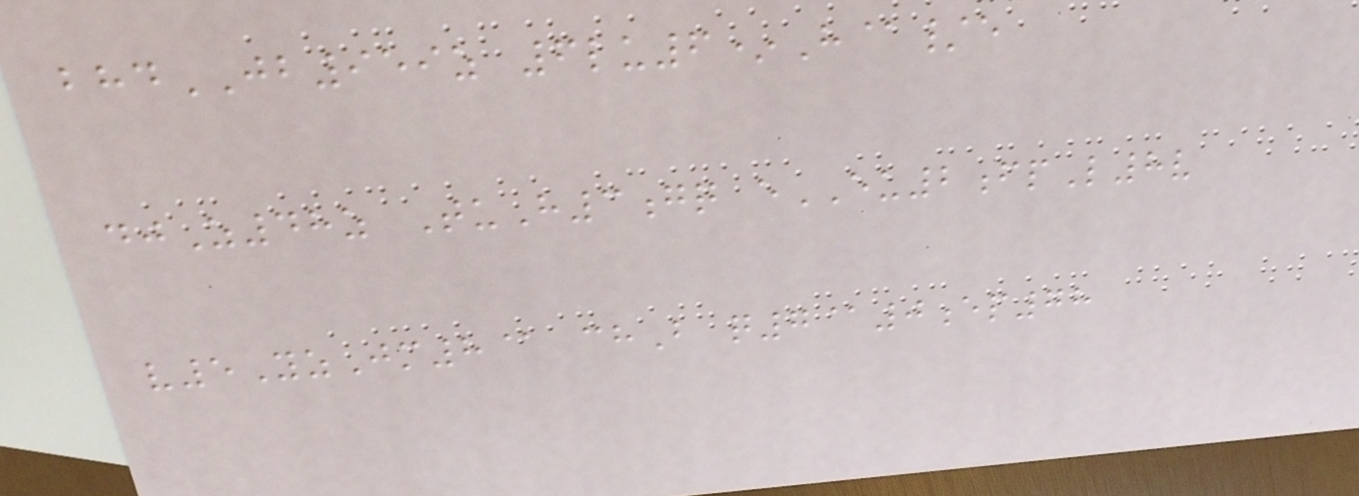bhdJB959z 6lu6*H@/e
djZ48z TuH3gq eEU2fpL8v
v5YzJm8@ chB q7@0ep78
